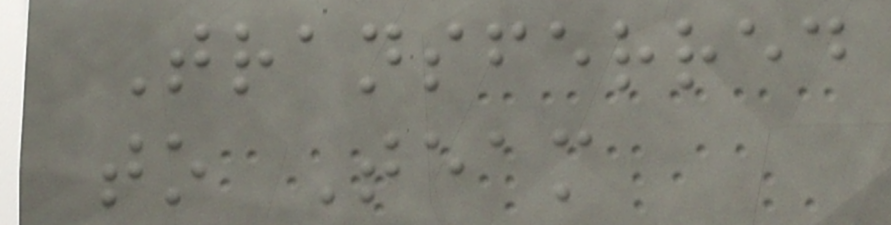Transferred
to Team
